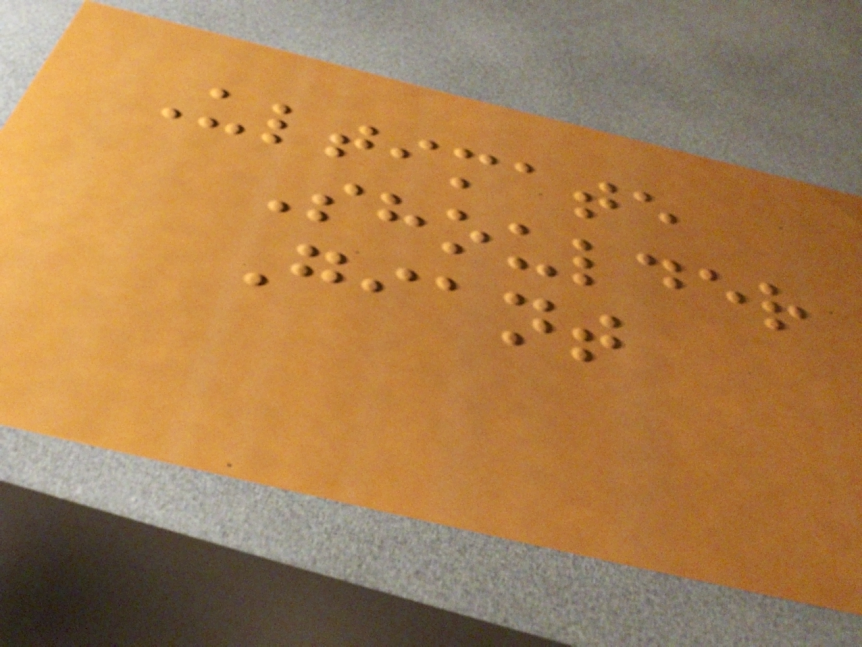Ultimate
Shoulder
Giant
